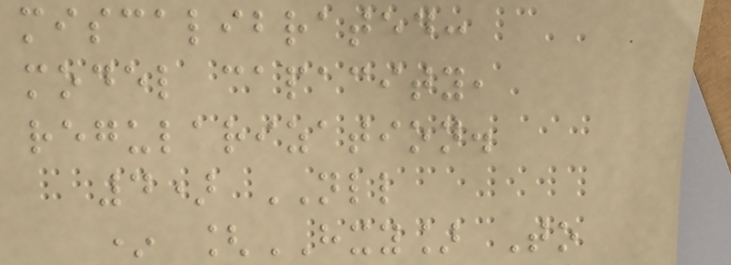miscalibrated:
model capacity,
regularization.
4) NLL
* [HXY] To
